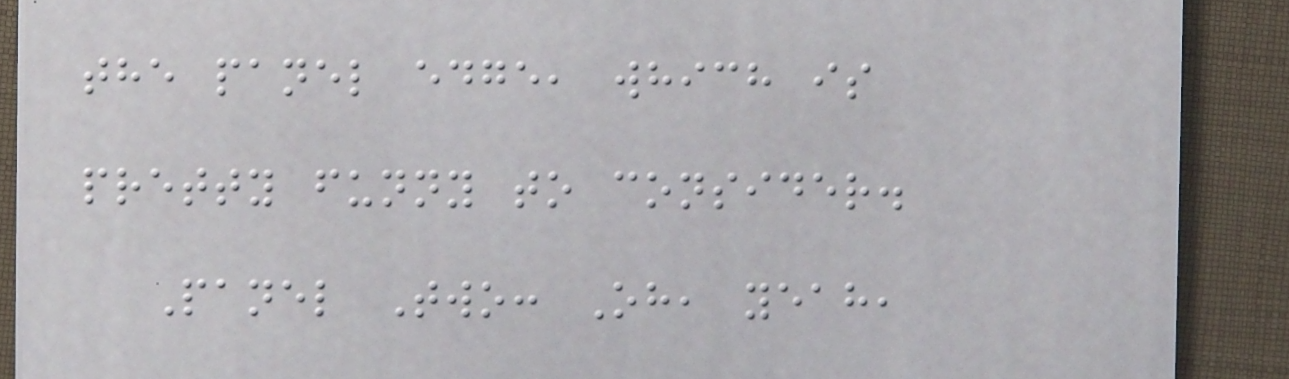the panel edge, which is
pretty funny to consider.
Panel Two: Oh, yeah,
